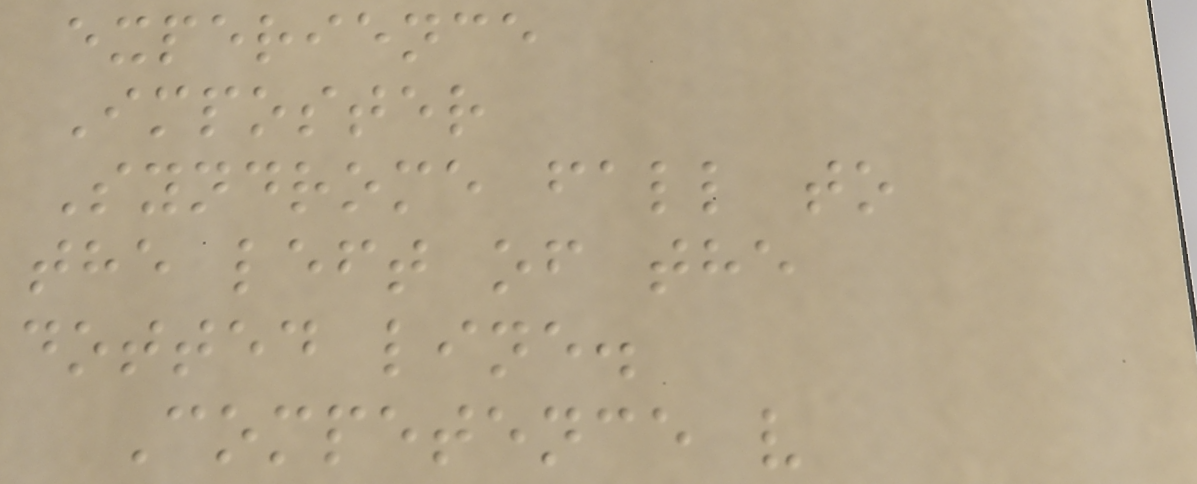experience
Imposter
Syndrome fall to
the left of the
dotted line.
Competence v
